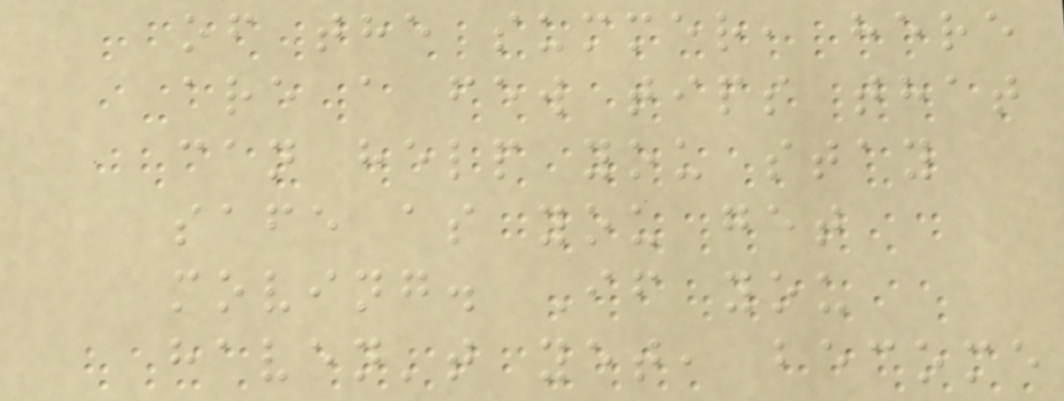of the summer, here
are a few tips that
can help you stay
safe as you get
moving. If you
haven't yet, become
